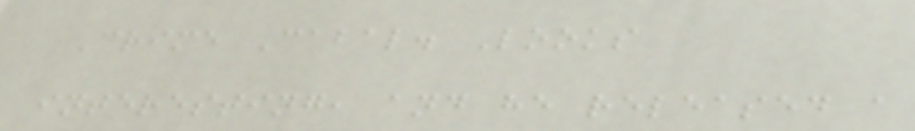Crime Cabal. Looks
interesting, and he released a
